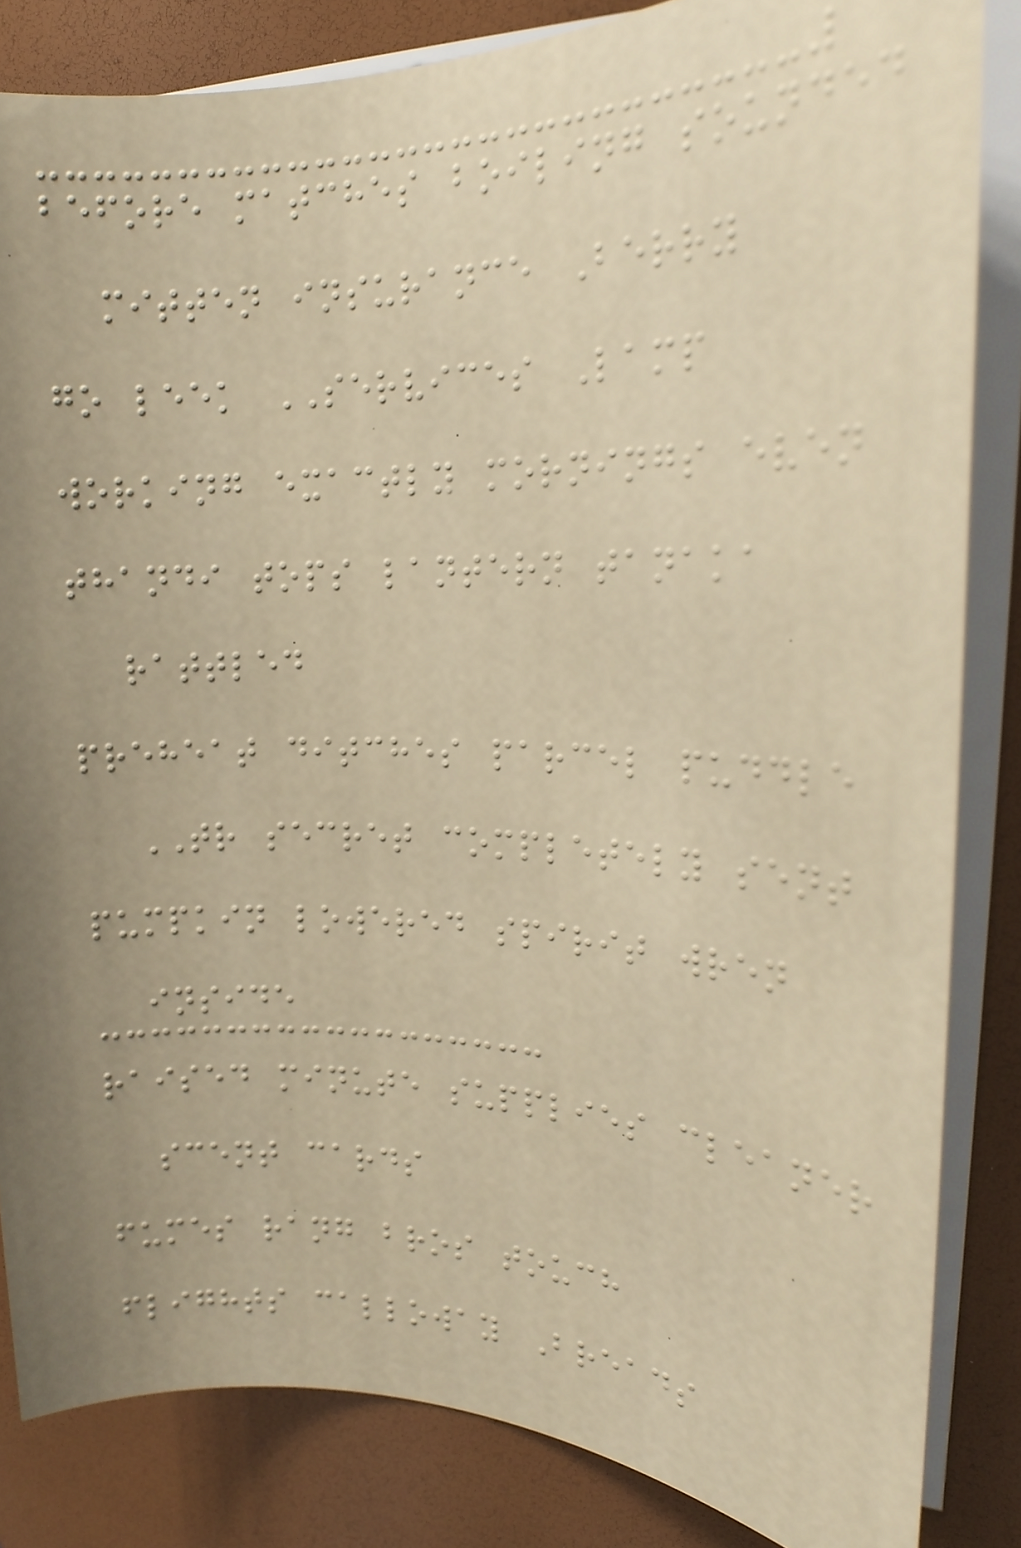before matches boiling sounded
mitten insurance Berry
go leek SERVICES Lamp
working exactly mornings even
thandi tops lantern tanaka
rattled
preheat ditches parcel puddle
TR secret completely sent
pumpkin lowered spirit wren
inside
raised minute supplies cleaner
scent cards
fumes rang bros touch
flights calloway Breads
